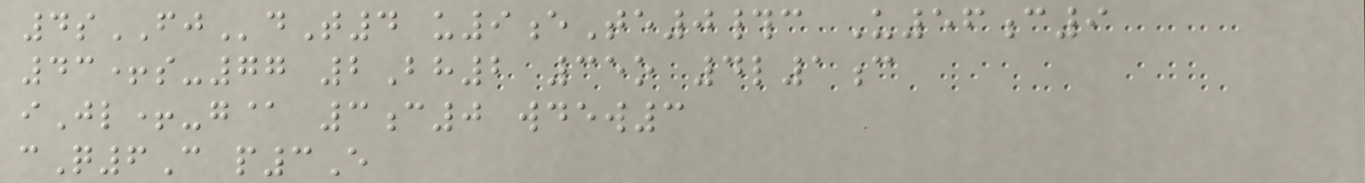4sFJdT4 u9eTe0#c U56c9
43+s-77 2Bh2 35o 4l1c
iJl+-g@ 3c0 wdew3
cQ6C p3E
